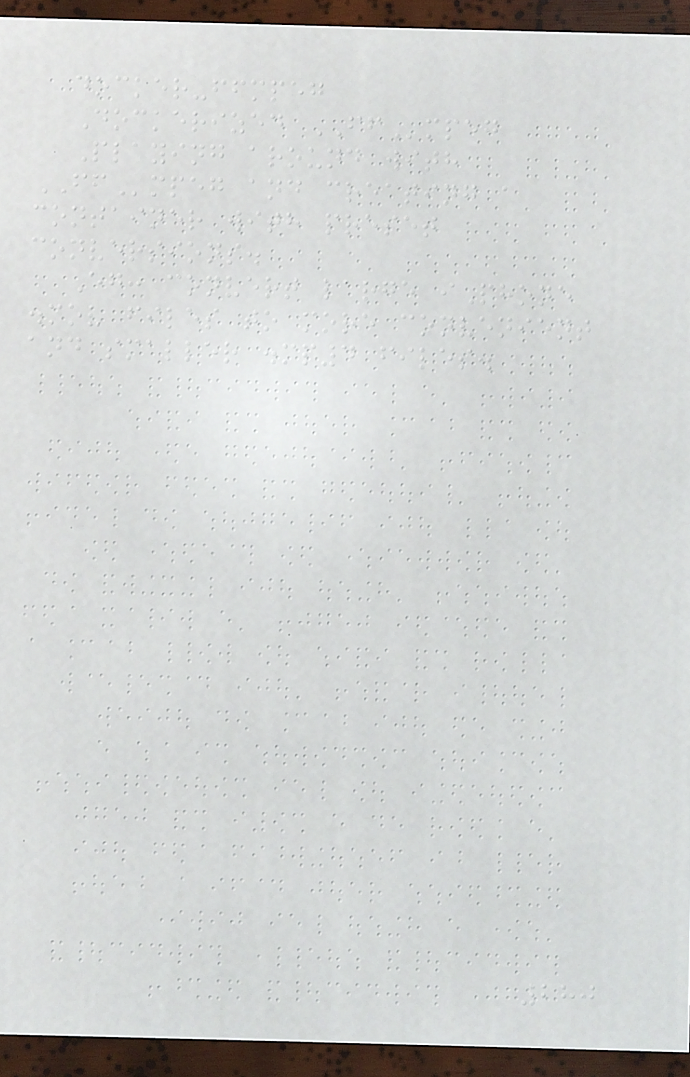docker-ffmpeg
Dockerized FFmpeg
Playing around with
FFmpeg and creating a
container with preset
conversions.
Eg: convert large iPhone
.mov files to more convenient
and smaller .mp4 files.
280
